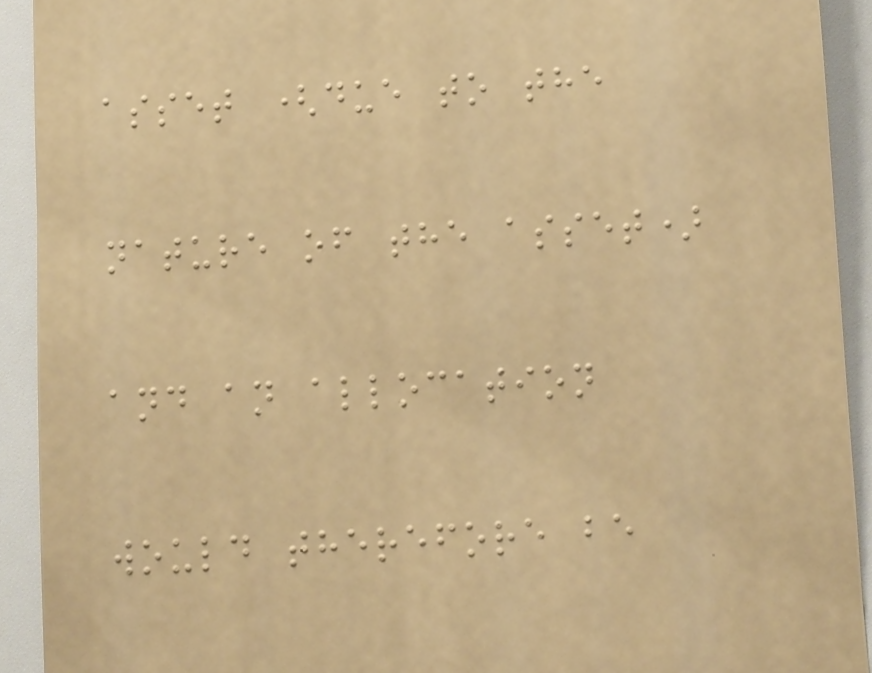asset (due to the
nature of the asset)
and an allocation
would therefore be
